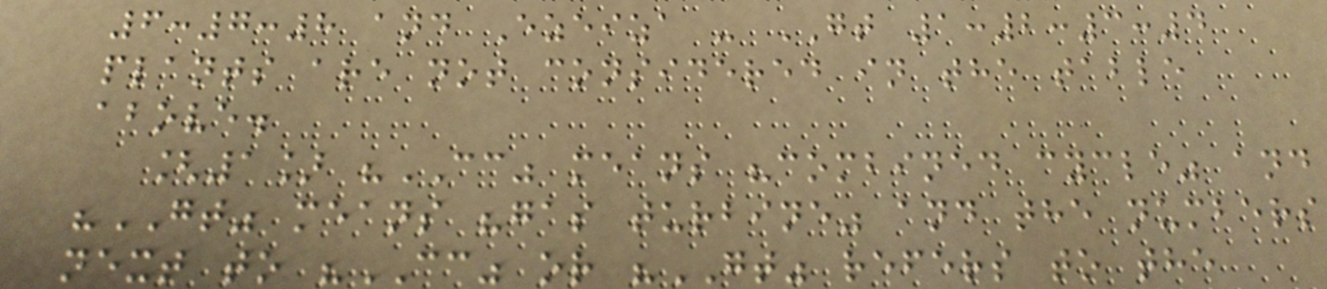6:7:8 and Ezeiza - GT 1:2:3:4
plants are not considered in the table
above.
[1] "CC" means "combined cycle" and
"GT" means "gas turbine" and the numbers
next to "CC" or "GT" refers to the
